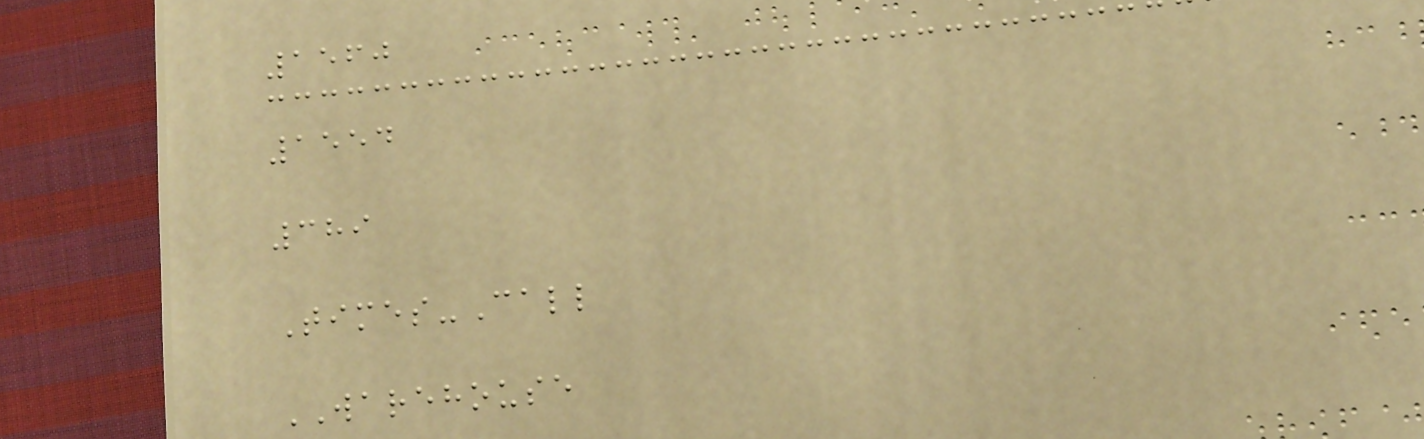1560
1554
389
Times-Call
WAREHOUSE
